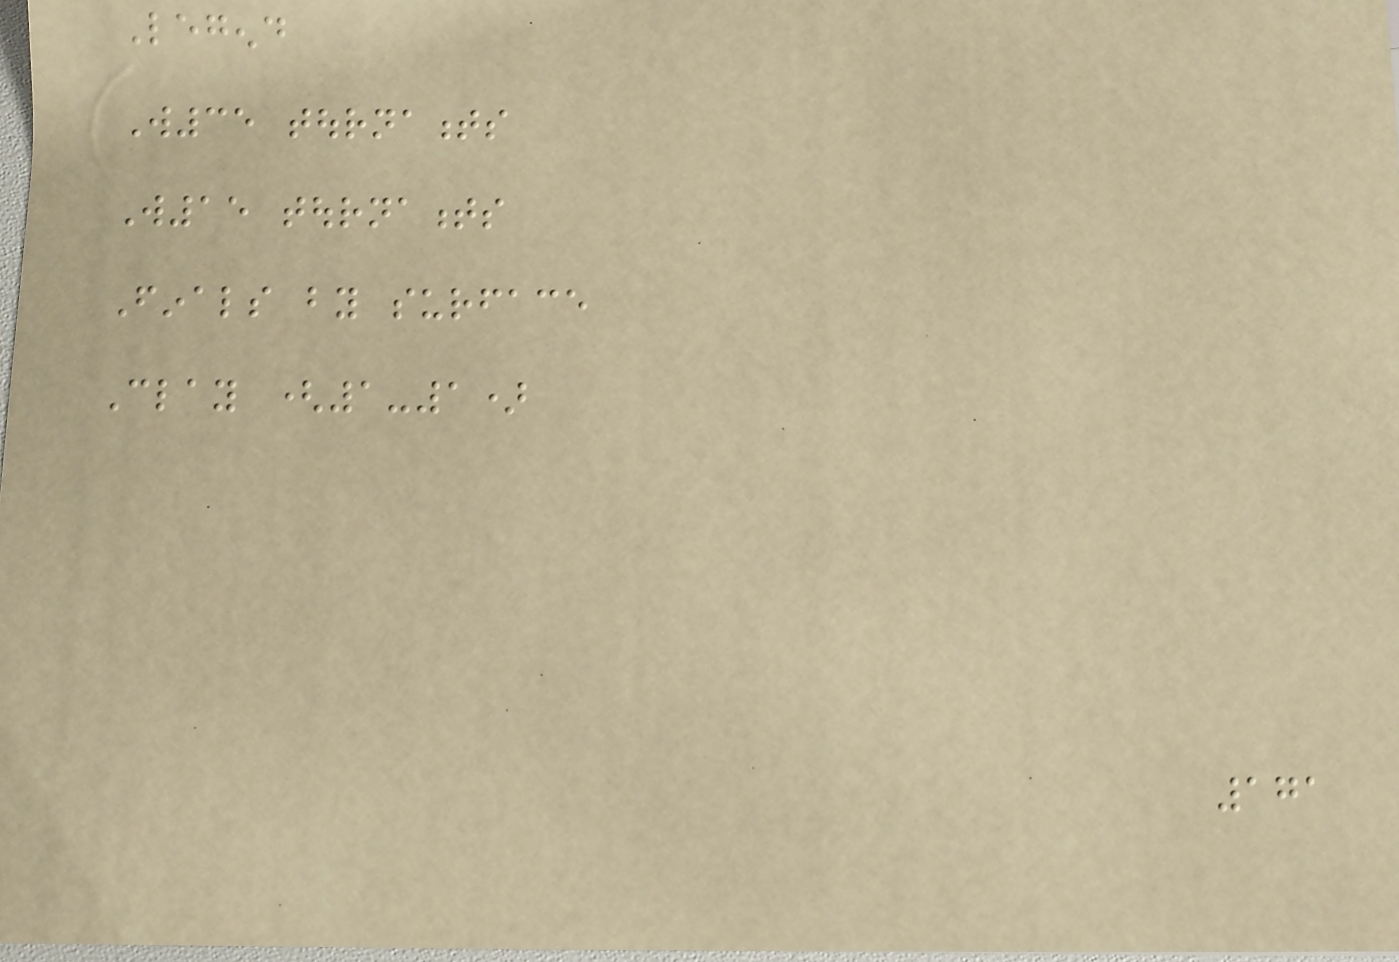Legend
W35 tournaments
W15 tournaments
Finals by surface
Clay (1-1)
171
